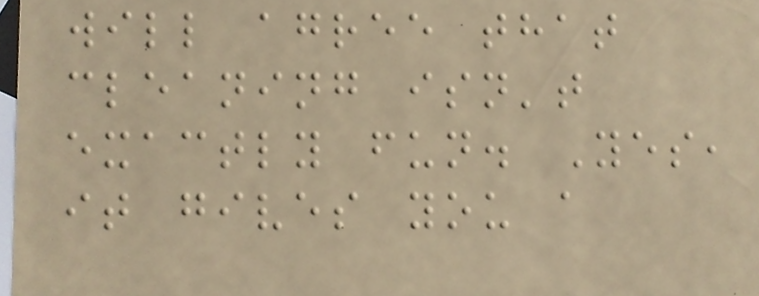will agree that
cleaning isn't
exactly fun. Yes,
it gives you a
